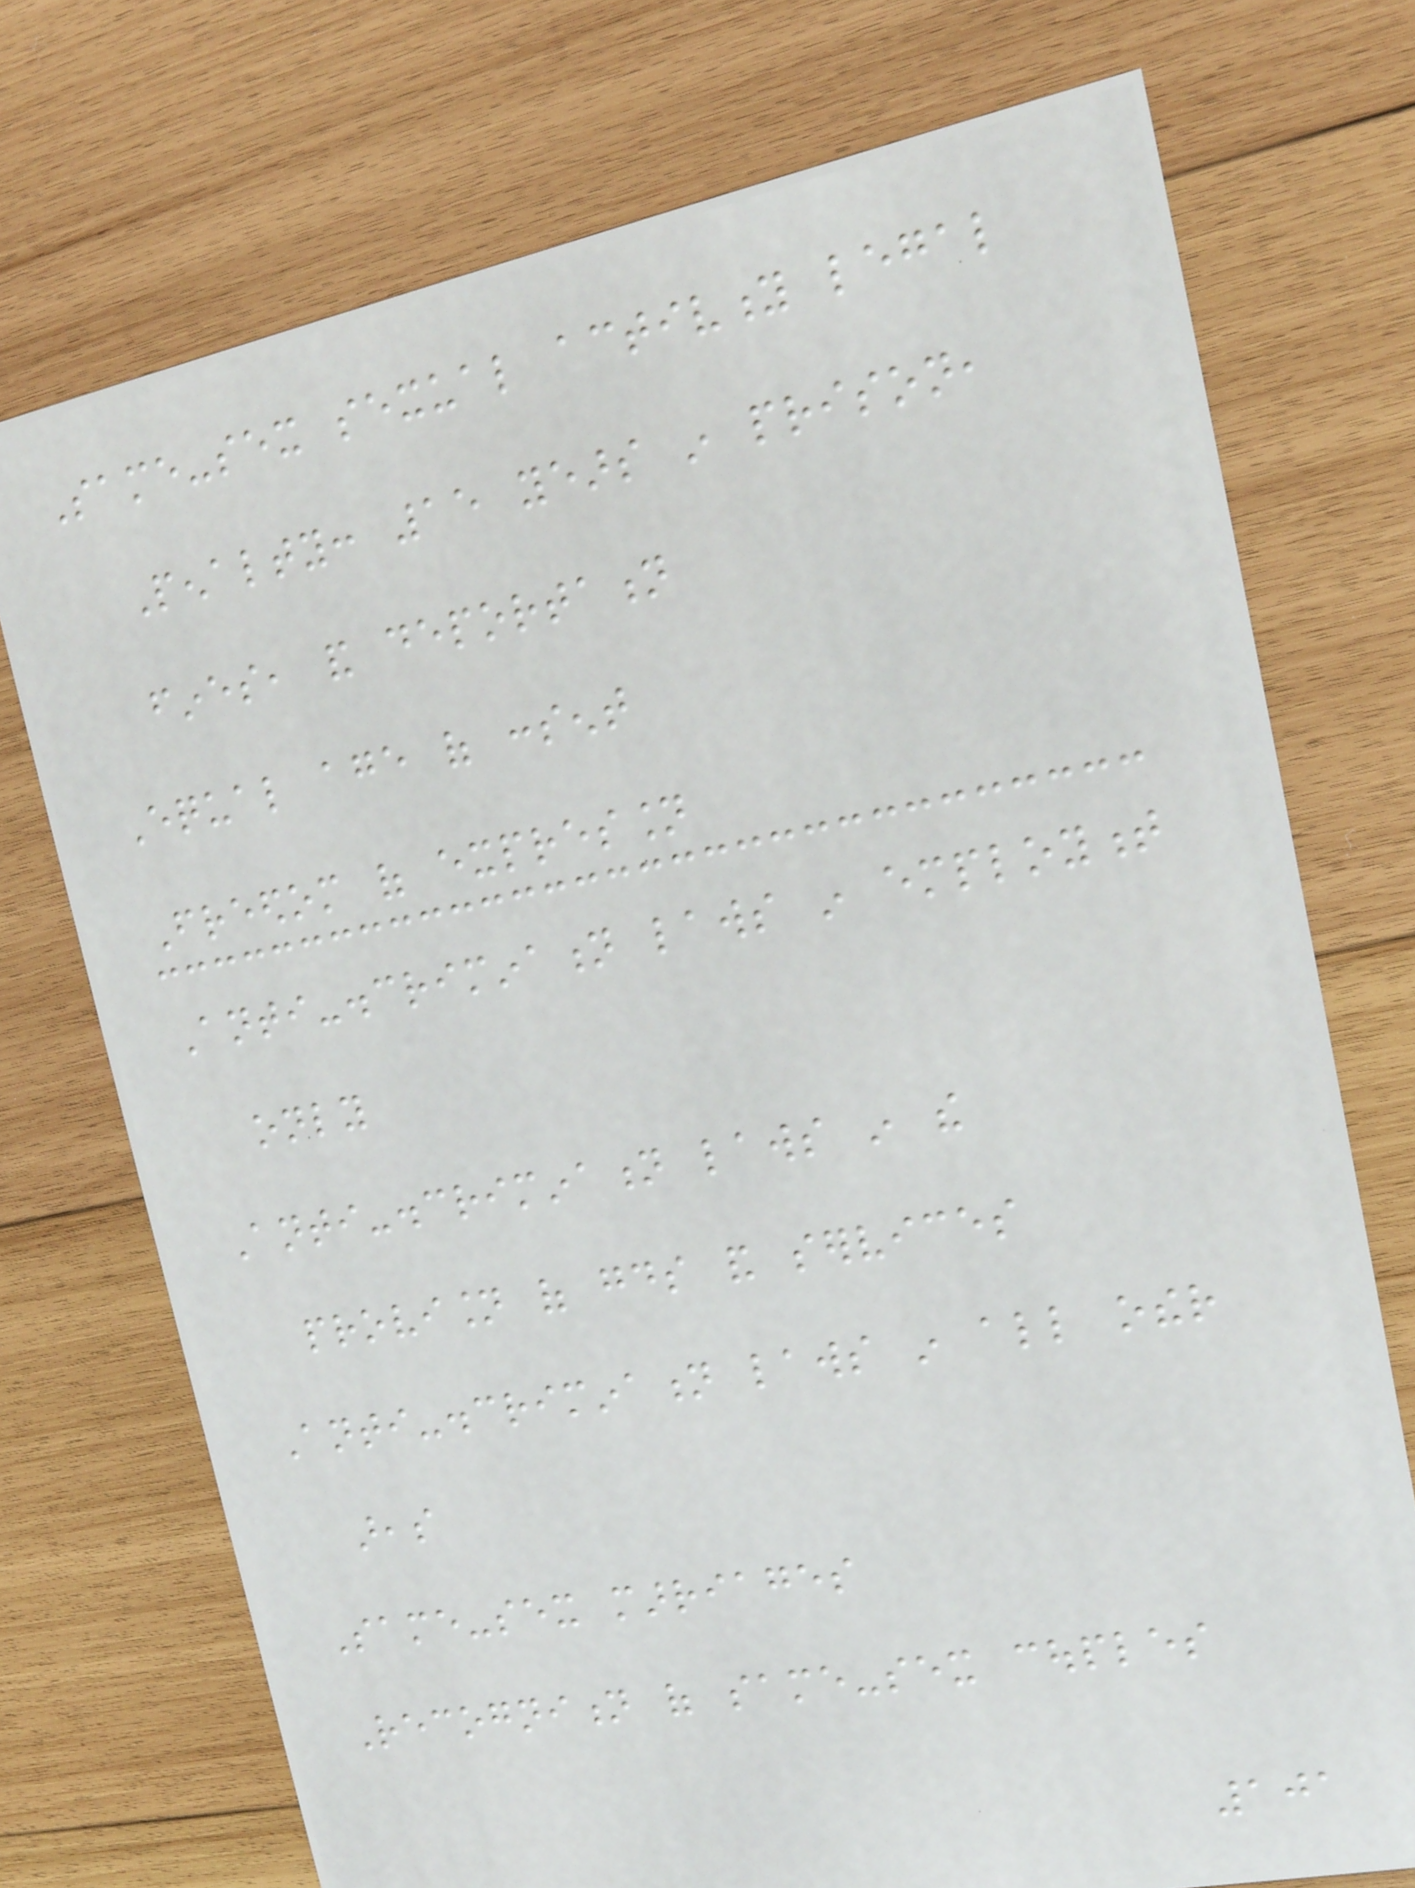Same-sex sexual activity legal
Penalty: 15 years in prison,
fines, and deportation
Equal age of consent
Freedom of expression
Anti-discrimination laws in employment
only
Anti-discrimination laws in the
provision of goods and services
Anti-discrimination laws in all other
areas
Same-sex marriages
Recognition of same-sex couples
101
